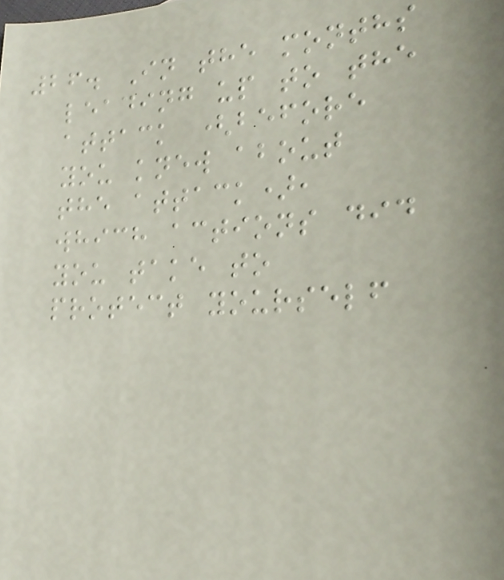26. In the months
leading up to the
attack (before
you knew about
the attack),
which actions did
you take to
protect yourself
